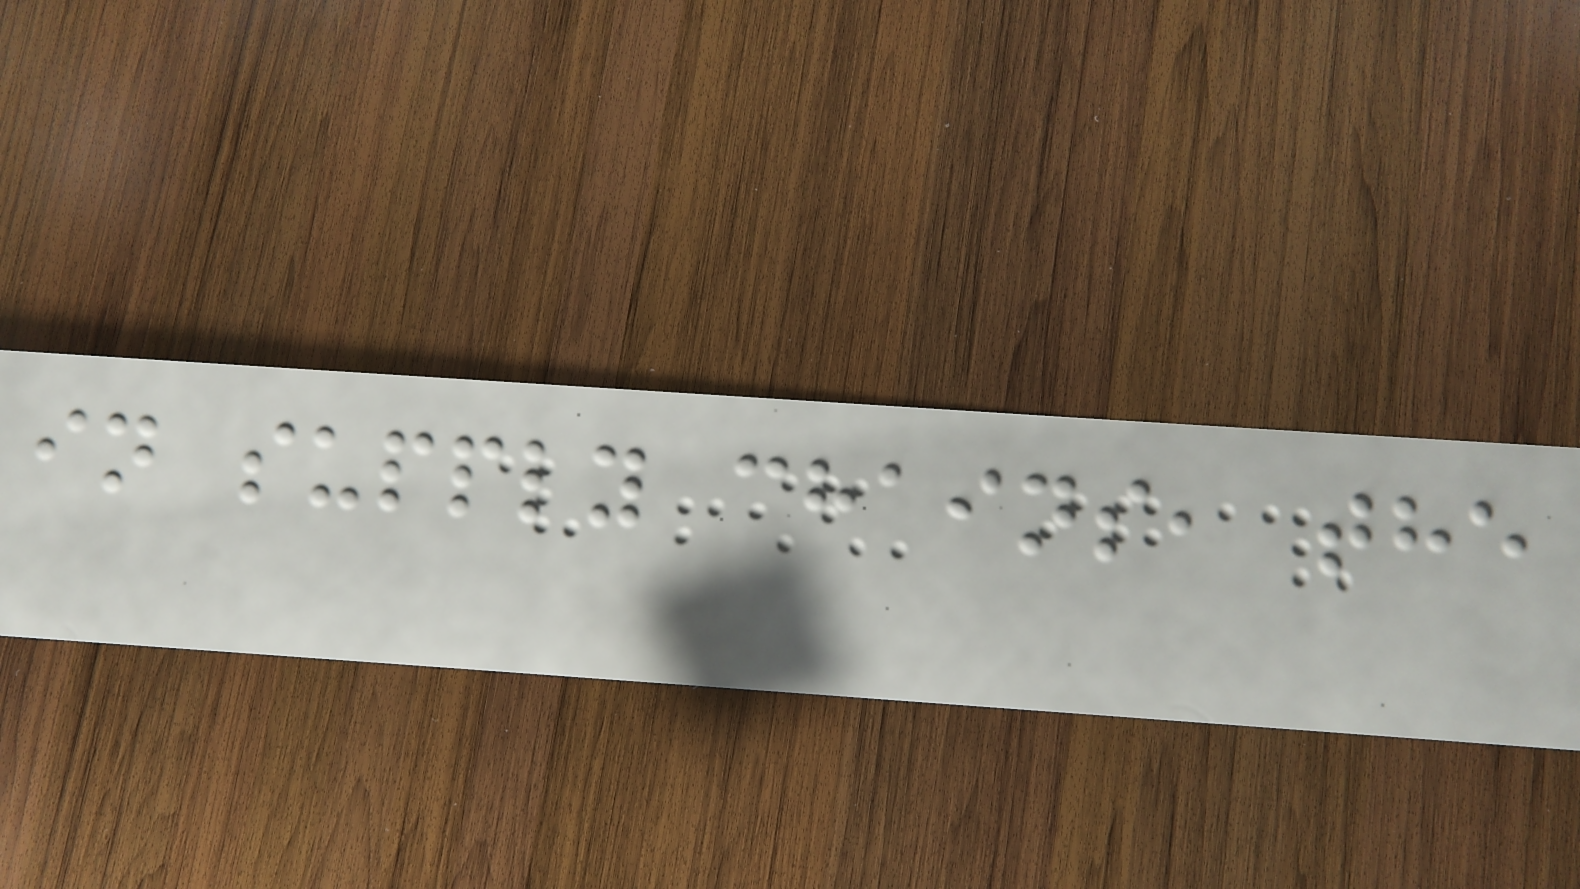in supply chains, the
